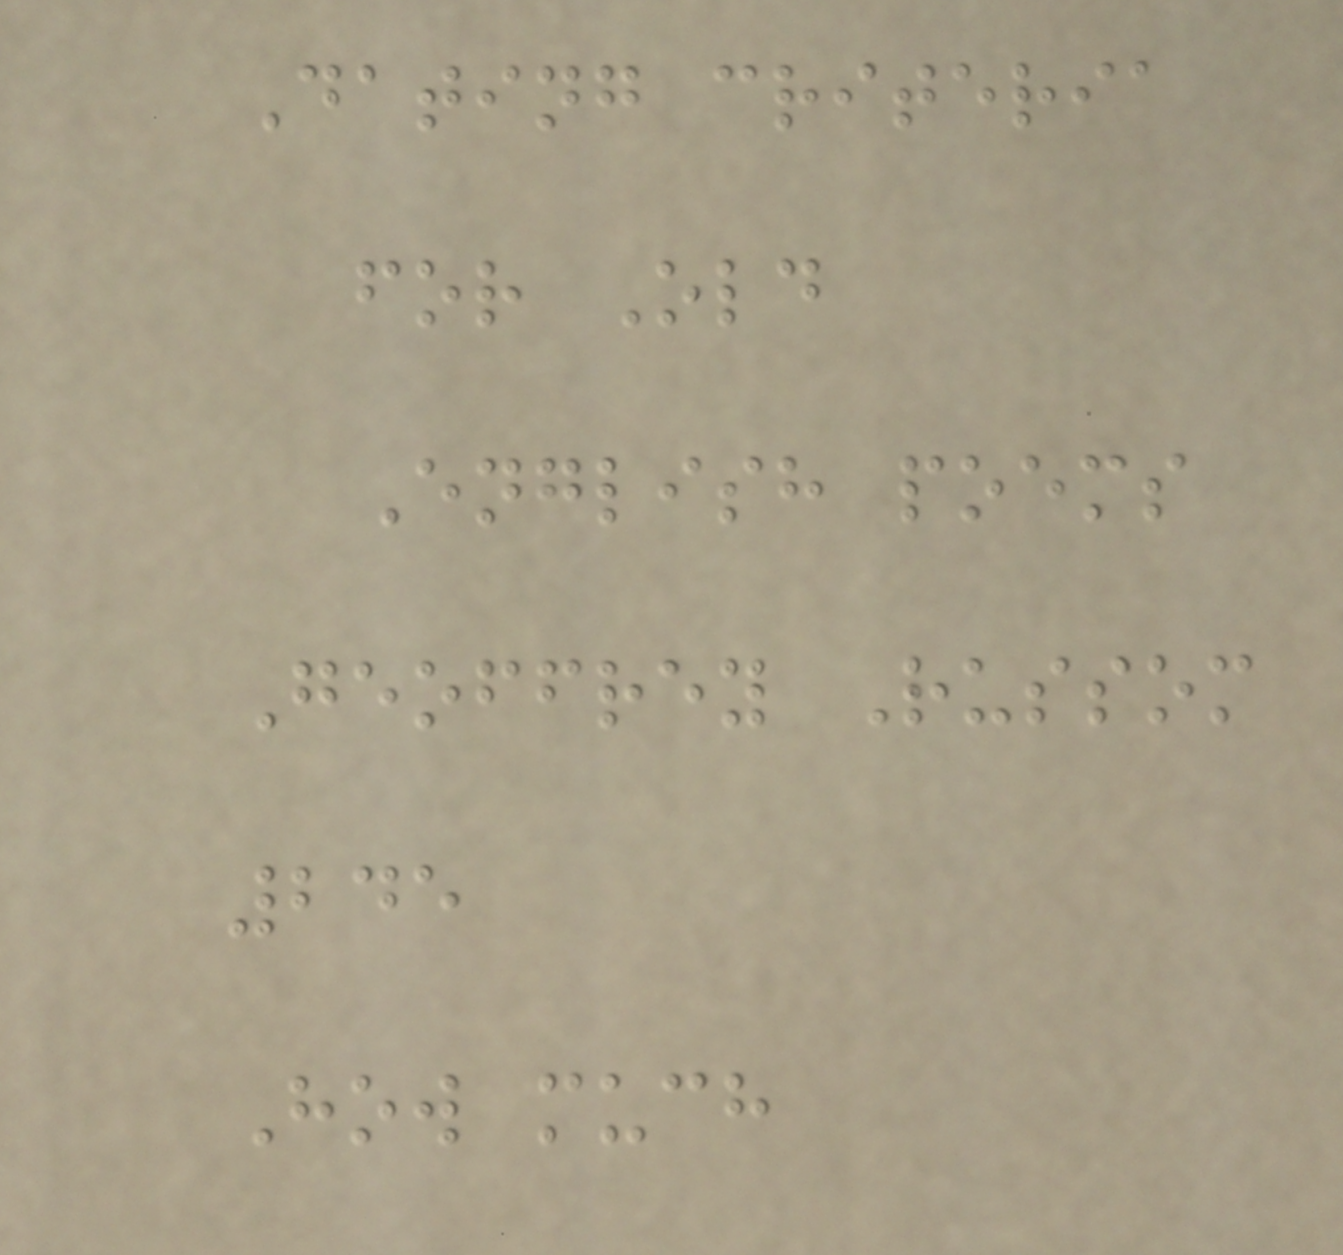Dating criteria
for Old
English poems
Geoffrey Russom
245
How much
